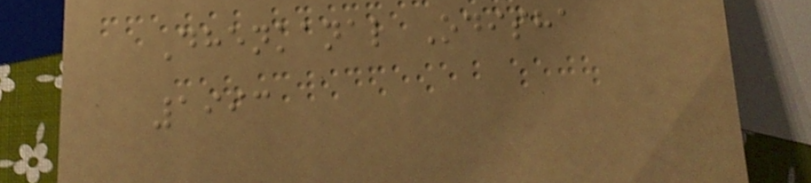Dhenkanal Odisha
1993
